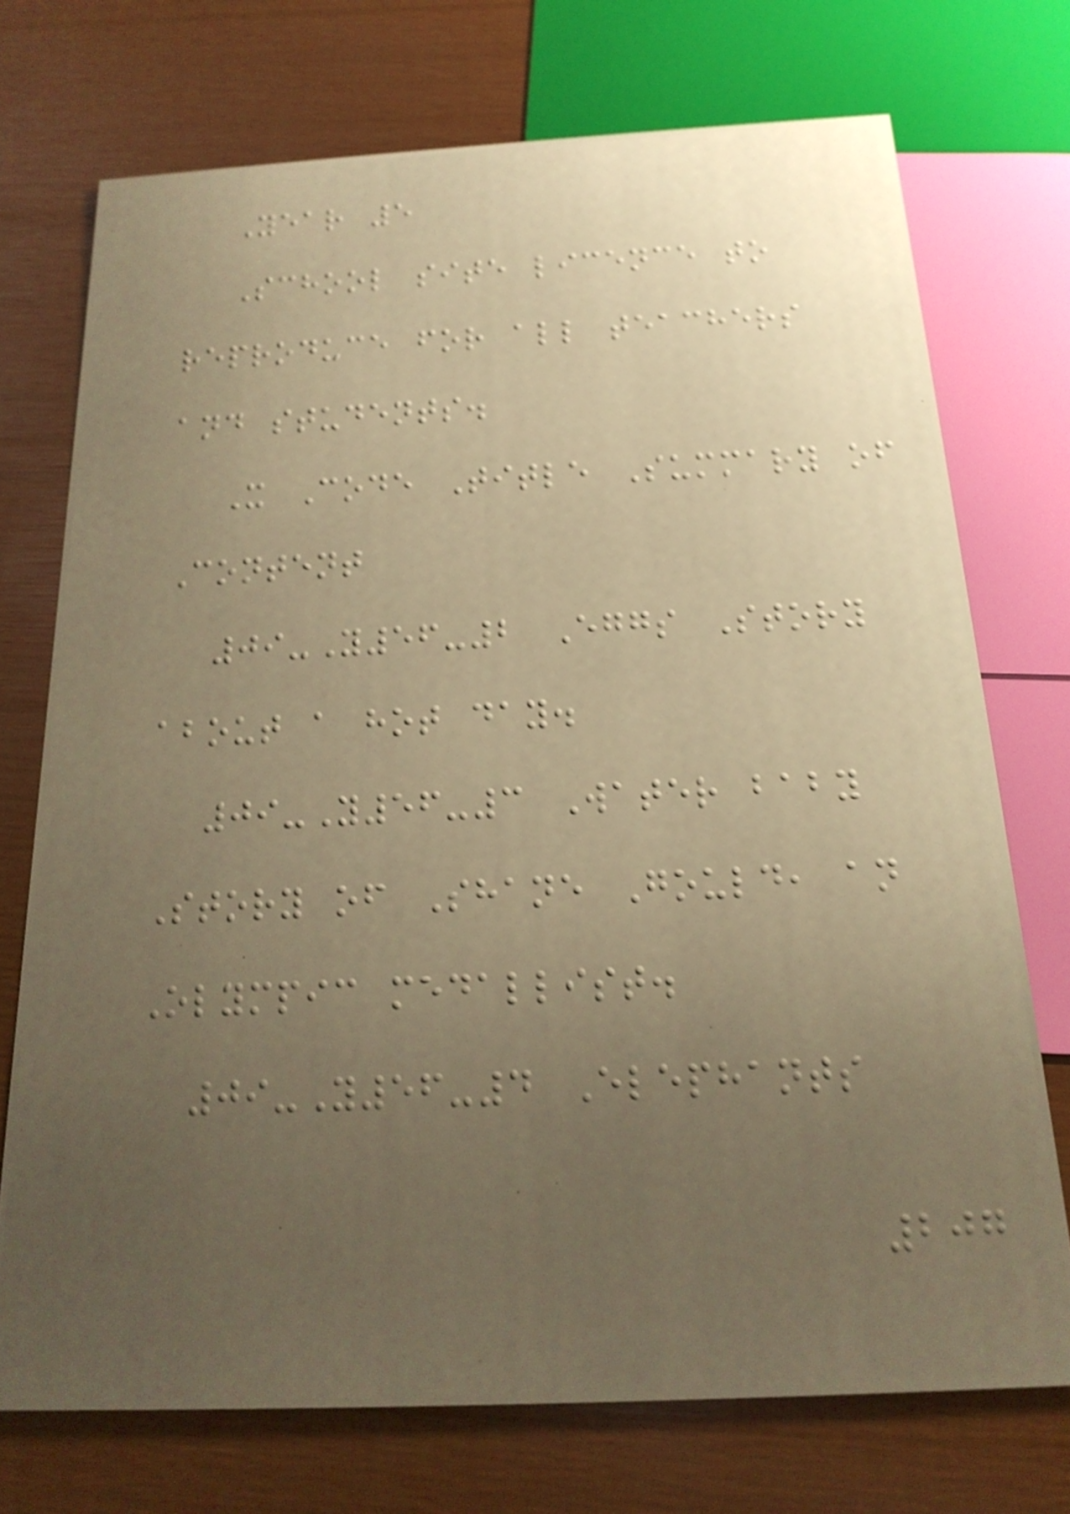Year 5
School site licence to
reproduce for all teachers
and students.
X Code Title Summary of
Content
09-Y56-2 Eggs Story
about a hot day.
09-Y56-3 Water baby
Story of Shane Gould, an
Olympic medallist.
09-Y56-4 Elephants
207
